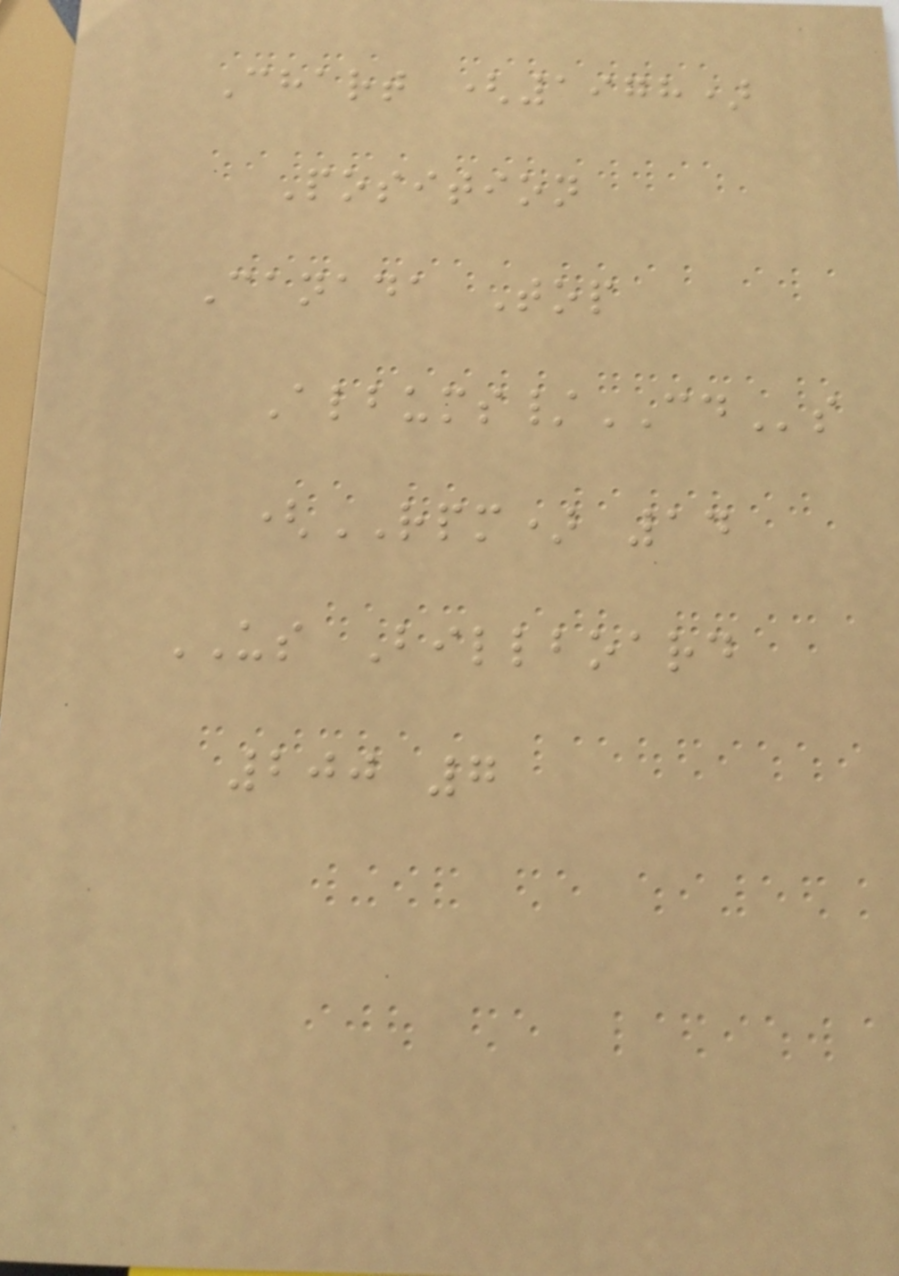Chart (1978)
Position
Canada Top
Albums/CDs
(RPM) 14
US Billboard
200 7
